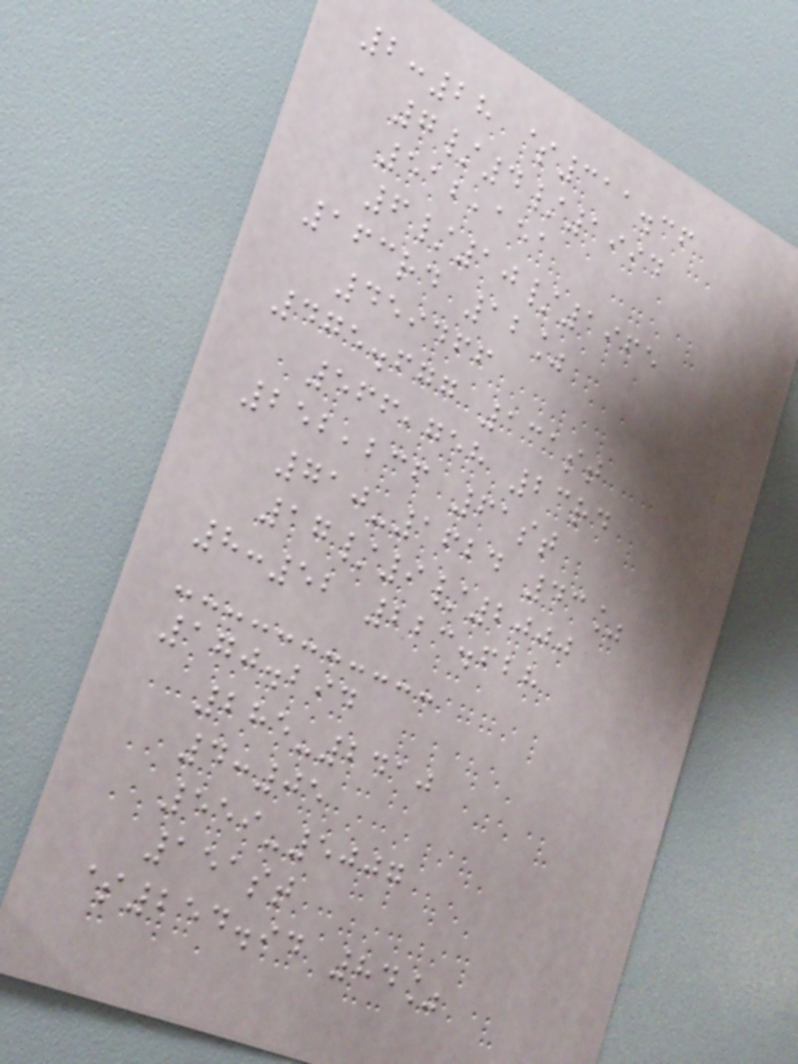2:28 $311.36
7/4/1994
512,151
6/10/1965
163rd 12%
459466
475.677 131st
566,758 23rd
252,236 61st
710-1624 43%
17/9/2000
8:52 223.628
170.294
285-2410
4:05
559-5007
151st
$254.94 84%
